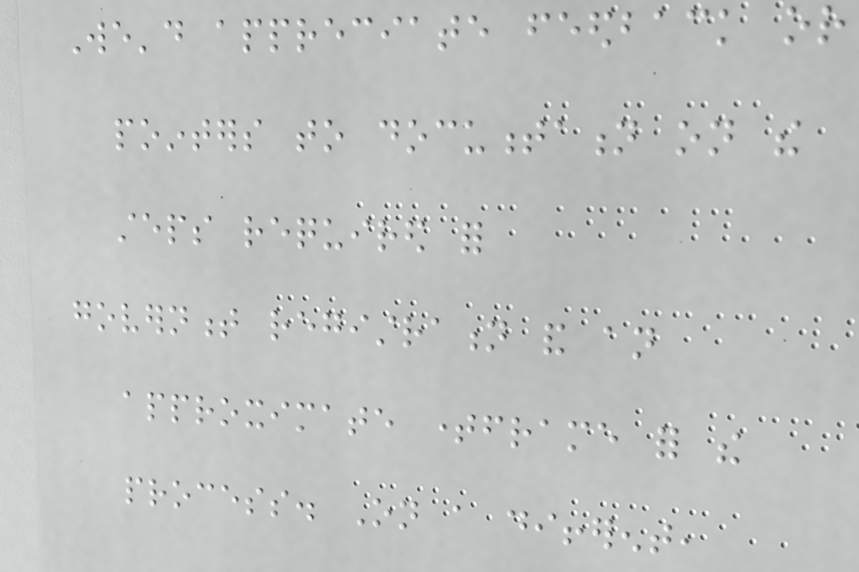We'd appreciate feedback or
pointers to documentation on the
steps required for
government registration and an
approximate timeframe for the
process. On a different,
